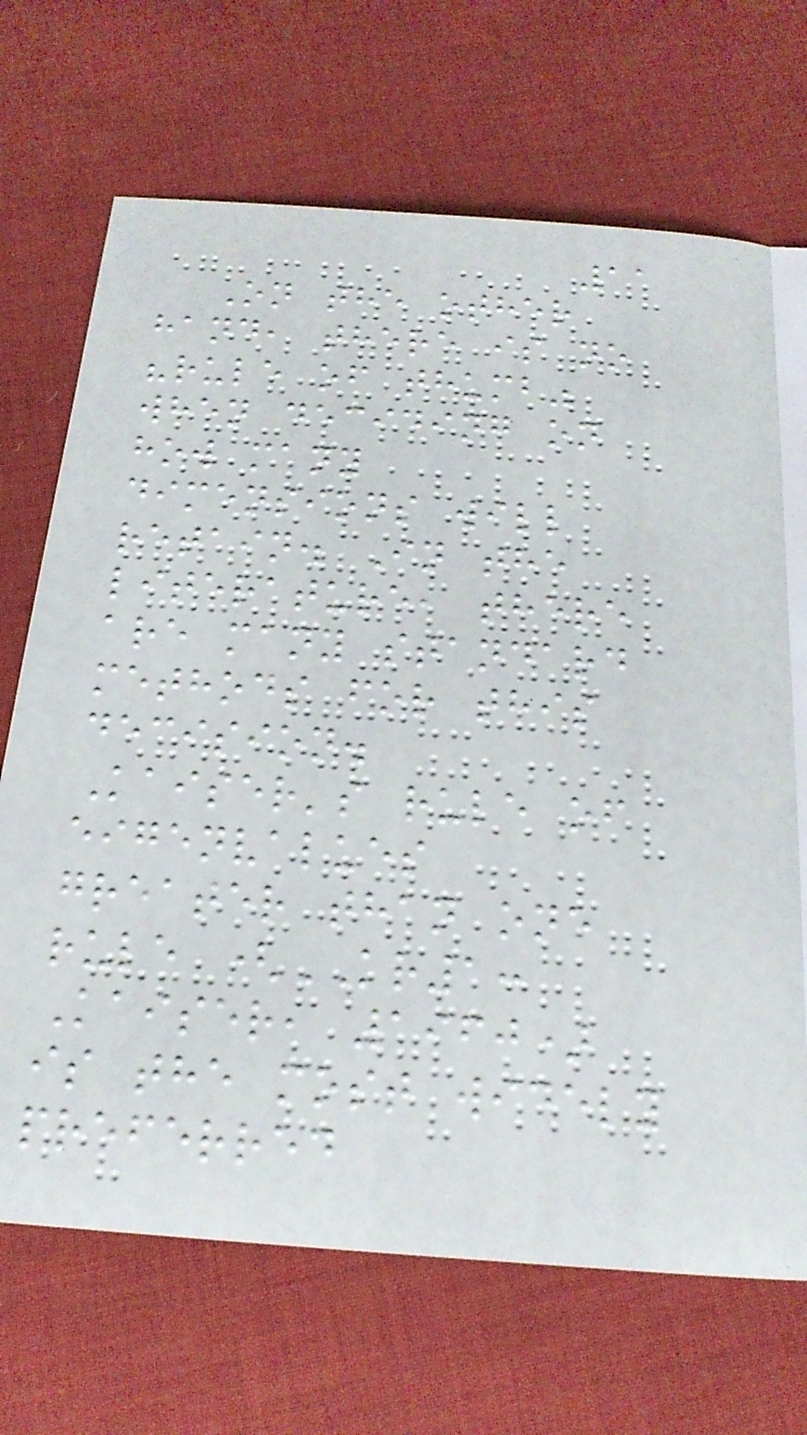11
On the other
hand, there is no
"rule of thumb"
when deciding on
how many
dimensions will
retain. In the
literature, there
are many standard
methods for this
decision.
Kaiser's rule of
eigenvalues
greater than one
rule (KR1:
Kaiser, 1960)
is the most widely
preferred
